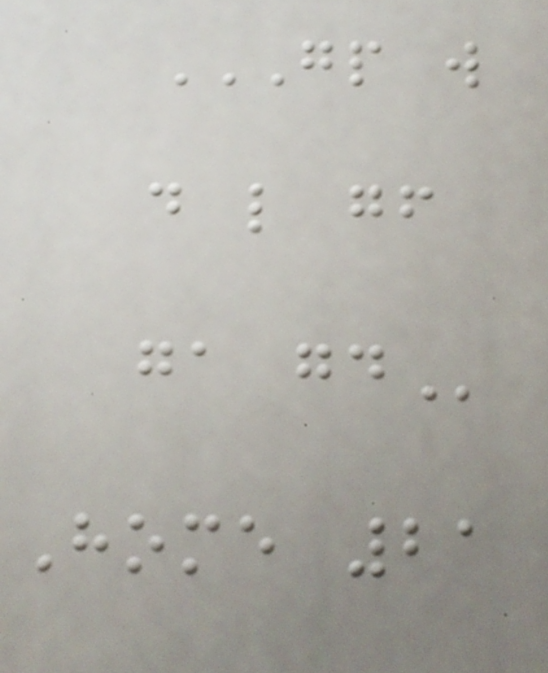GP W
D L GF
GA GD
Home 21
